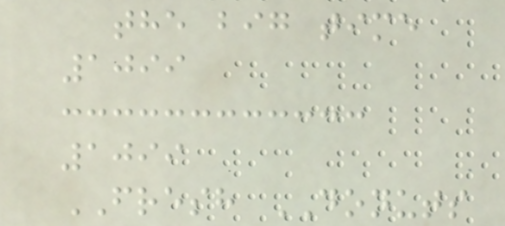the big time
1099
1099
FRESH DONUTS
